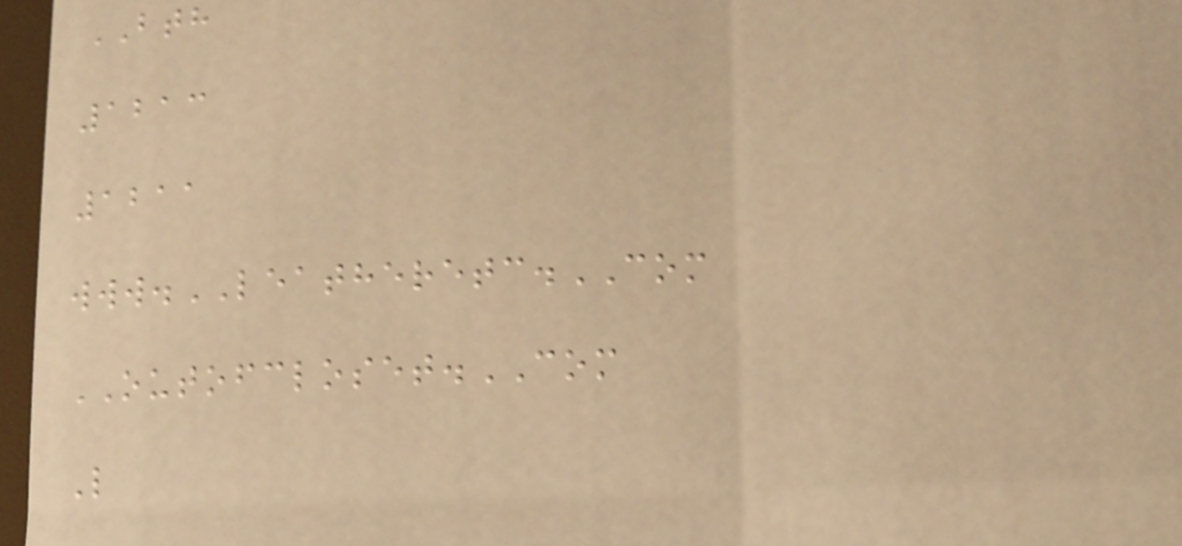BTH
1213
1211
www.LEATHERETC.COM
OUTOFCLOSET.COM
L
